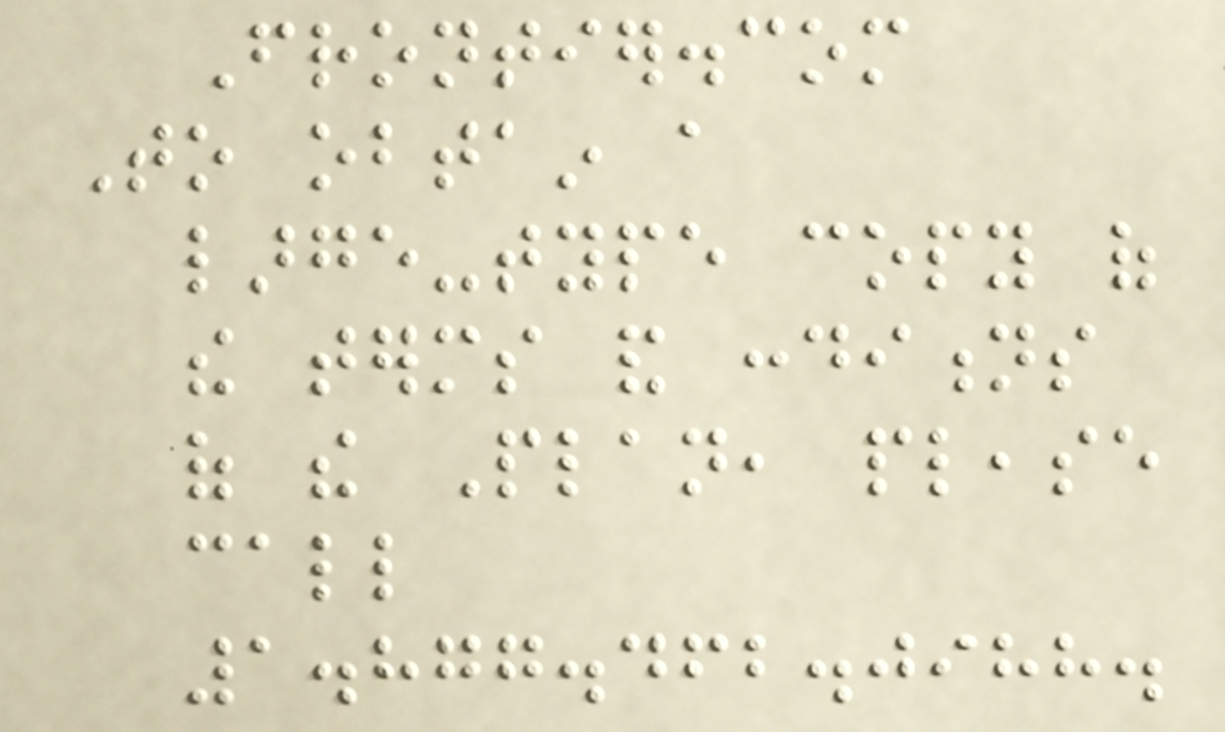Frontier.com
To obtain a
large-type copy of
the terms and conditions
of the Plan, please
call
1.877.462.0988.
